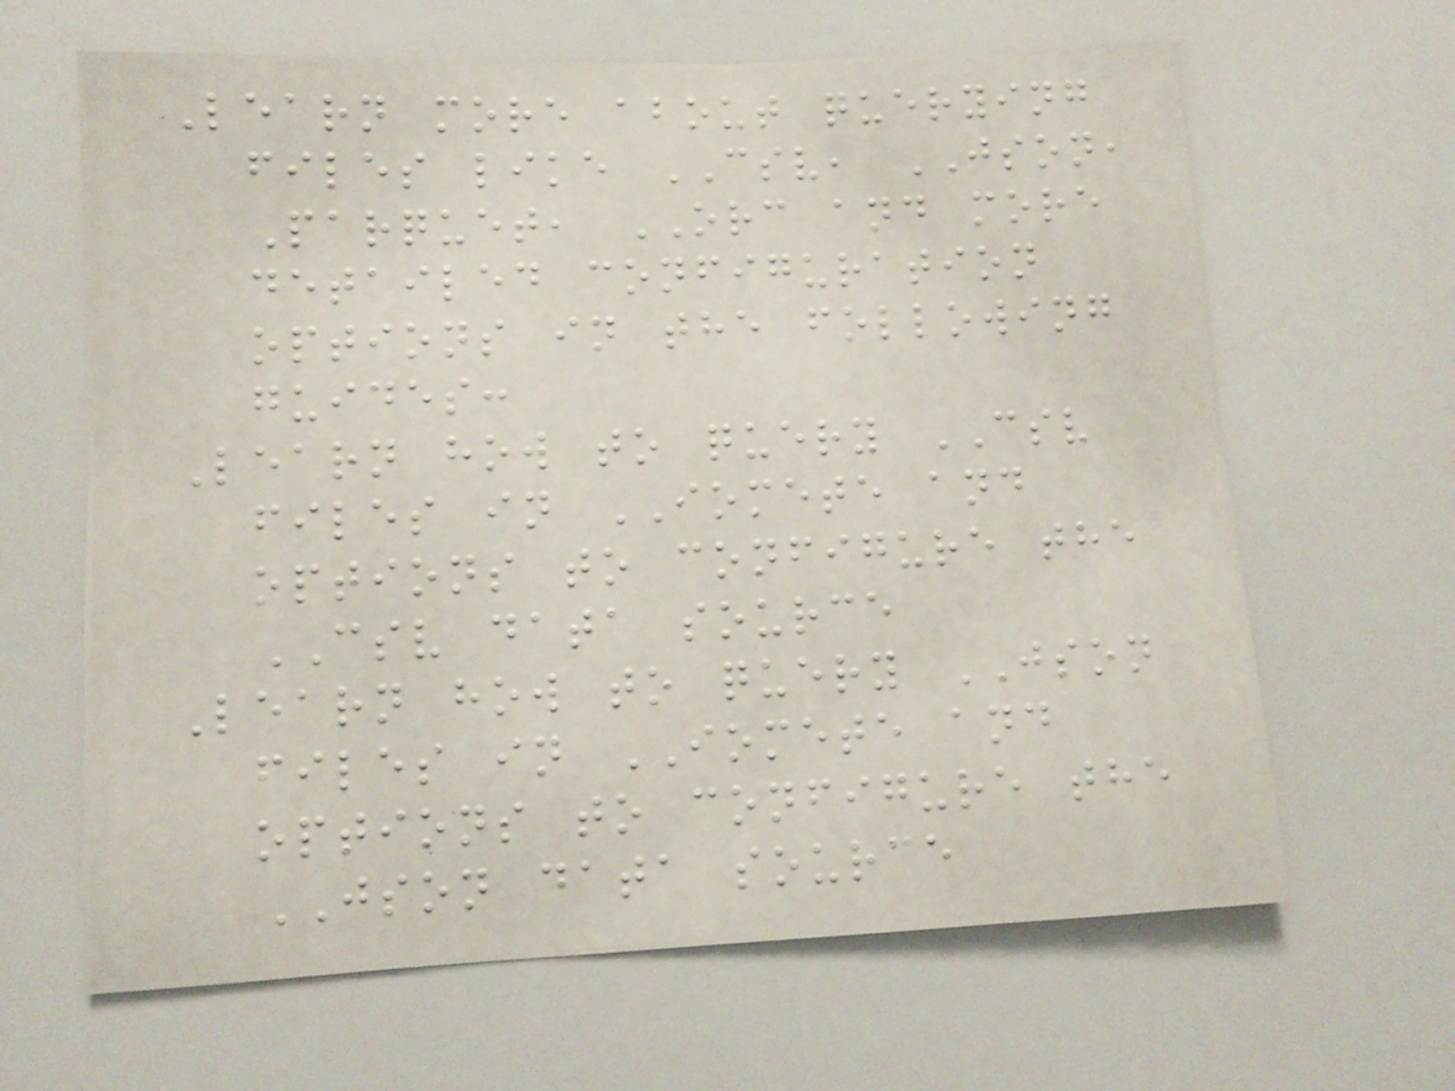Learn more about querying
files like CSV, JSON,
Parquet, ORC and more
detailed configuration
options in the following
guides:
Learn how to query CSV
files in IOMETE and
options to configure the
CSV data source
Learn how to query JSON
files in IOMETE and
options to configure the
JSON data source
